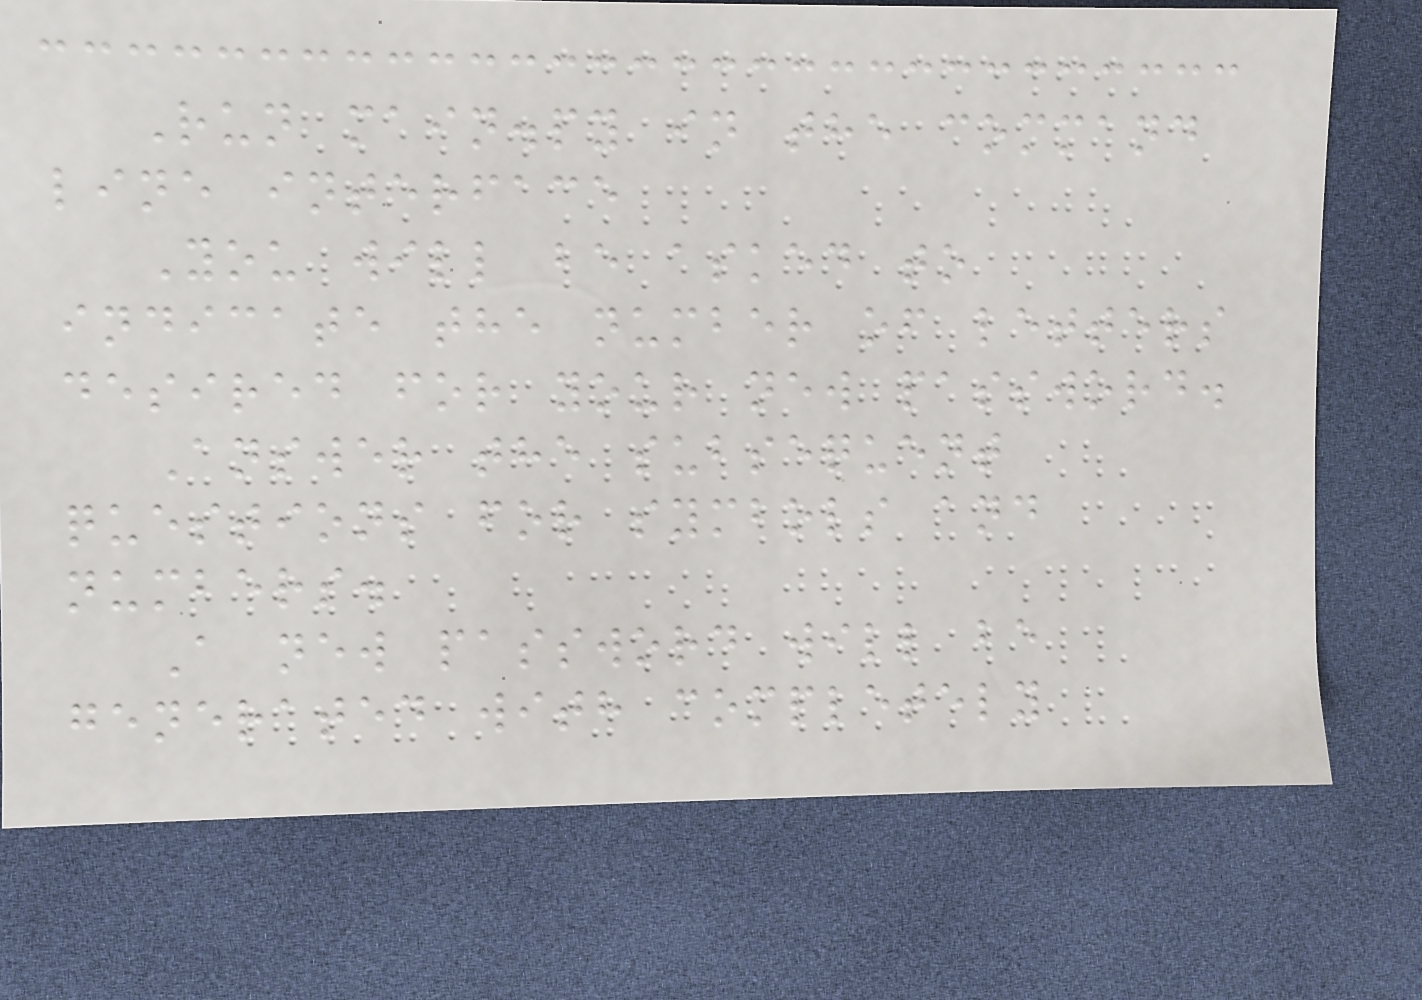Run main.py in the command
line interface
You will be asked to
indicate the number of letters
desired for your new password.
Answer the subsequent
questions for symbols and
numbers.
A new password will be
generated with completely
